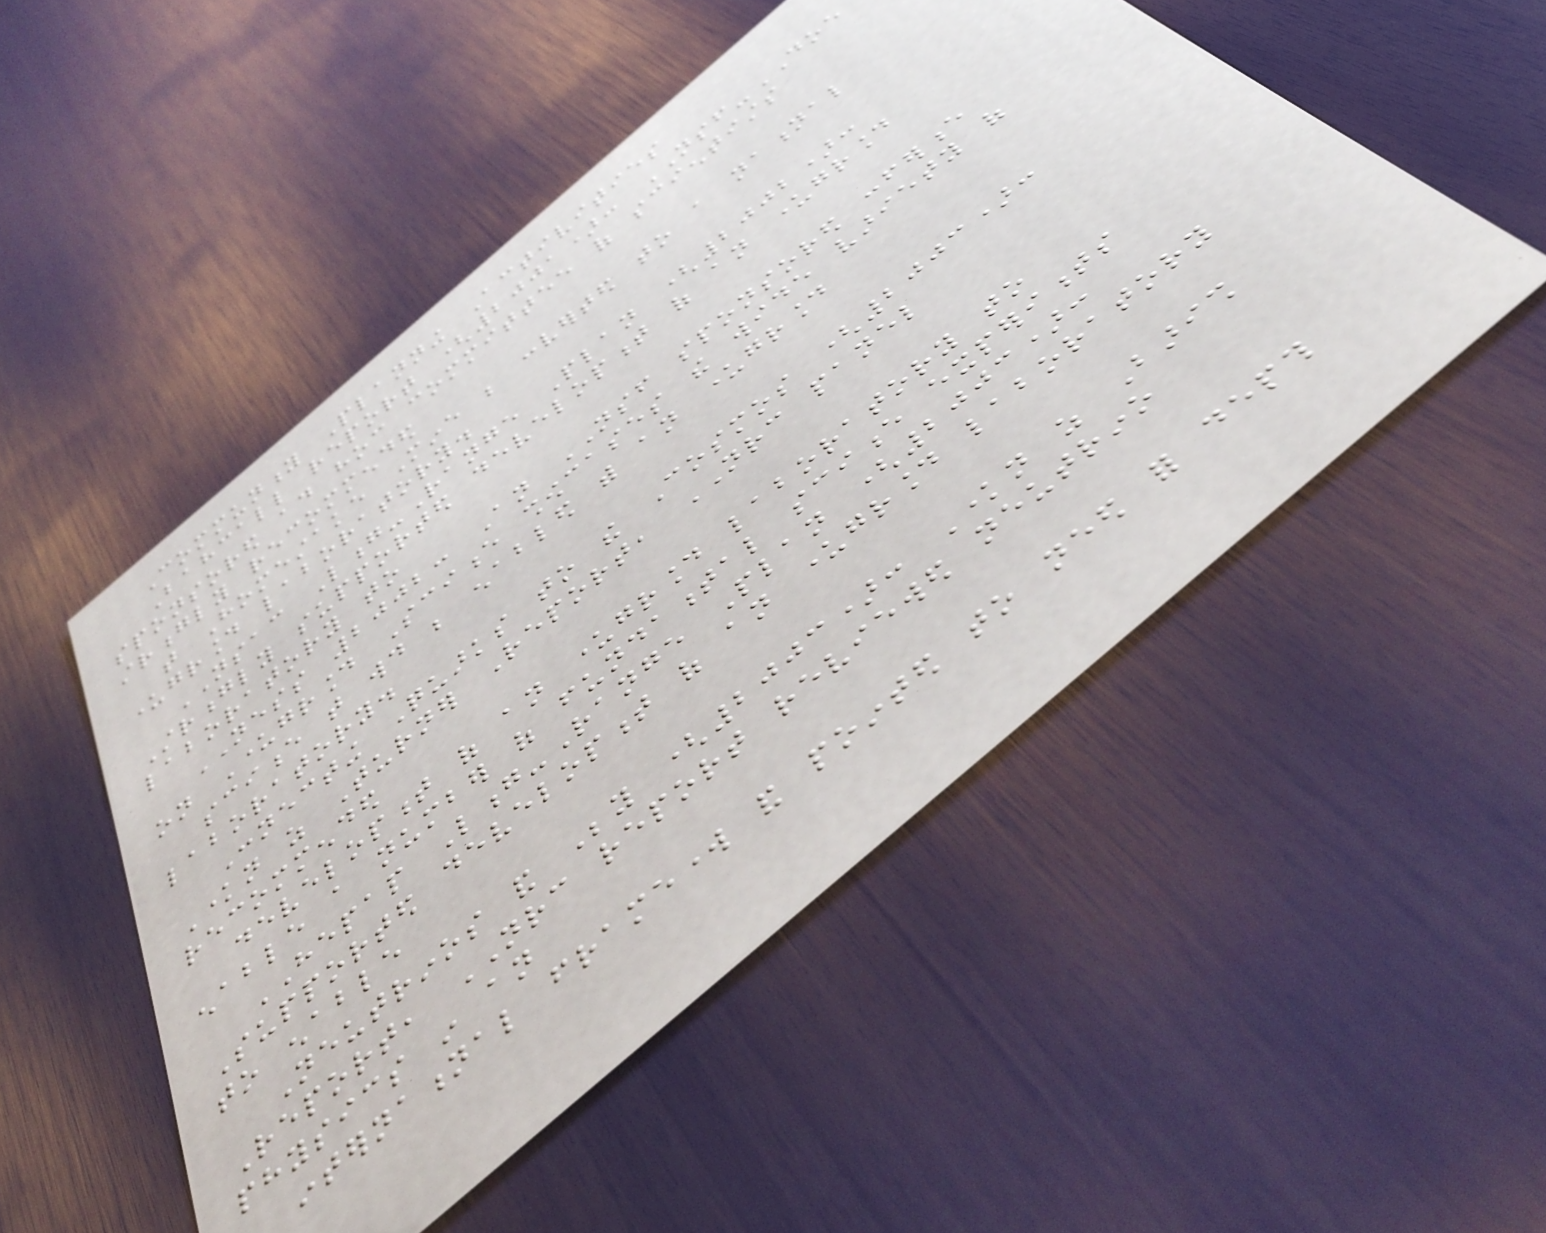Community Planning Activities
Bahcall report (2001): NSF-DOE
sponsored ad hoc committee of scientists
strongly recommended
that Homestake Mine be converted to a national
underground laboratory.
NSAC Long-Range Plan (2002):
Strongly supported development of an underground
laboratory to
NESS 2002: An NSF sponsored conference
on Underground Science showcases the wide variety of
science that would be enabled with an underground
laboratory.
Connecting Quarks to the Cosmos (2003):
Known as Turner Report, NRC panel
recommended
development of an underground laboratory to
enable a number of fundamental science experiments
HEPAP Long-Range Plan (2003):
Supported development of an underground laboratory
to enable
Neutrinos and Beyond (2003): Known as Barish
Report, NRC report reviewed neutrino
physics in an
international framework and pointed to need for depth
